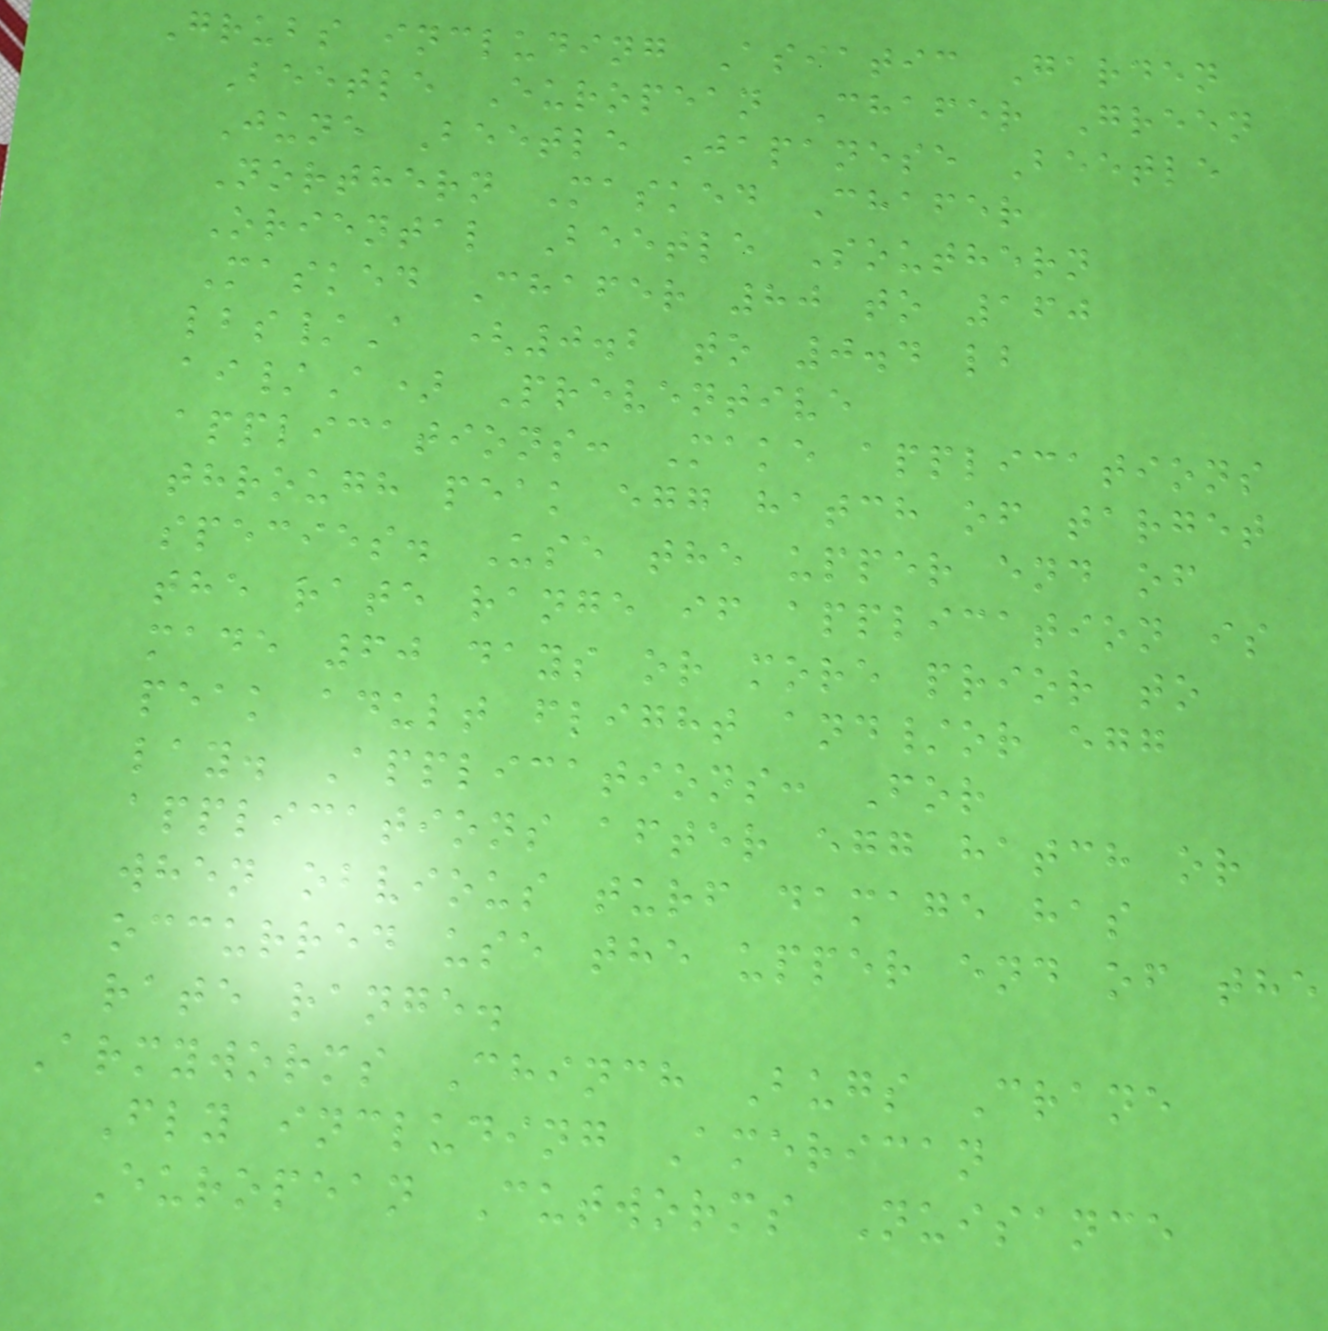Grubs including Asiatic Garden
Beetle European Chafer Green
June Beetle Japanese Beetle
Northern Masked Chafer
Oriental Beetle Southern
Masked Chafer 80 to 160
lbs/A (0.2 to 0.4 lb
ai/A) Preventive
applications: Make applications
through peak egg hatch of target
species. Use the upper end of
the rate range if application is
made 60 days or more prior to
peak adult flight and/or egg
lay. Applications: For
applications after egg hatch or
when obvious turf damage has
occurred use the upper end of the
rate range.
Armyworms Chinch Bugs Crane
Fly including American
European Cutworms Nuisance
